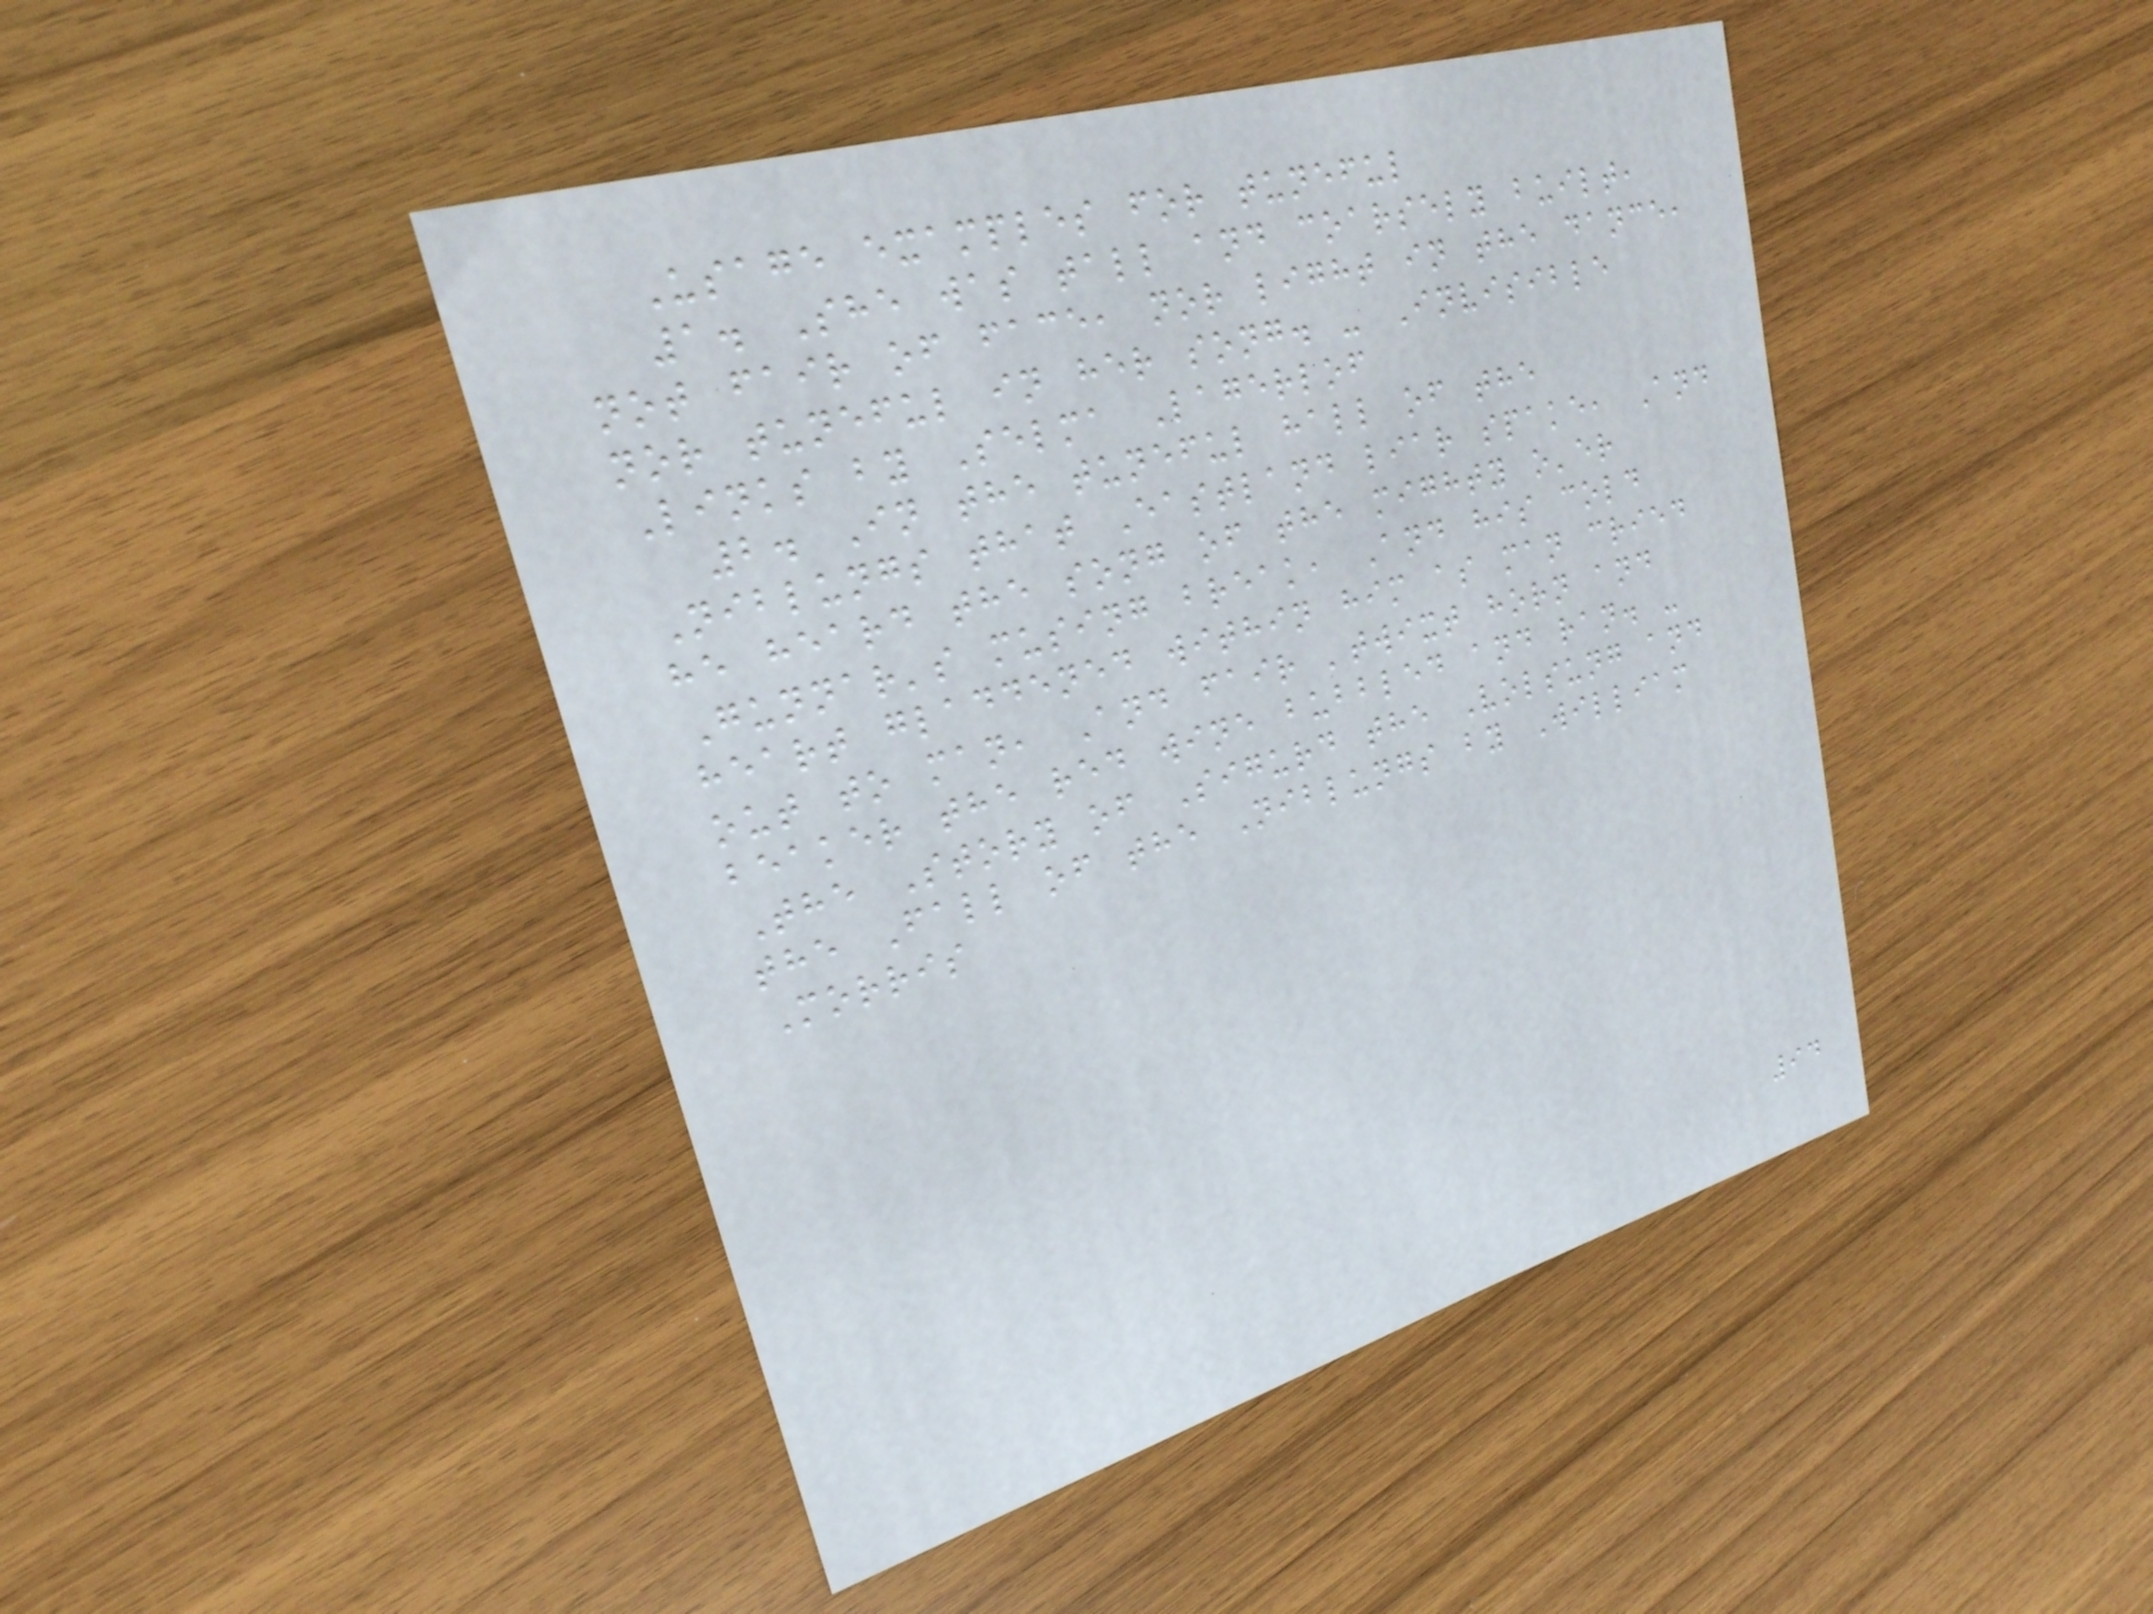Usage examples for tuneful
1. She was tall and coarsely built,
not fair of face, nor light in the dance,
nor tuneful in her song. - Invisible
Links by Selma Lagerlof
2. In the tuneful hall of the
Niblungs that Eastland liar spake, And
he heard the song of the mighty o'er
Gunnar's musing break, And his cold
heart gladdened within him as man cried
out to man, And fair 'twixt horn and
beaker the red wine bubbled and ran. -
The Story of Sigurd the Volsung and
the Fall of the Niblungs by William
Morris
94
